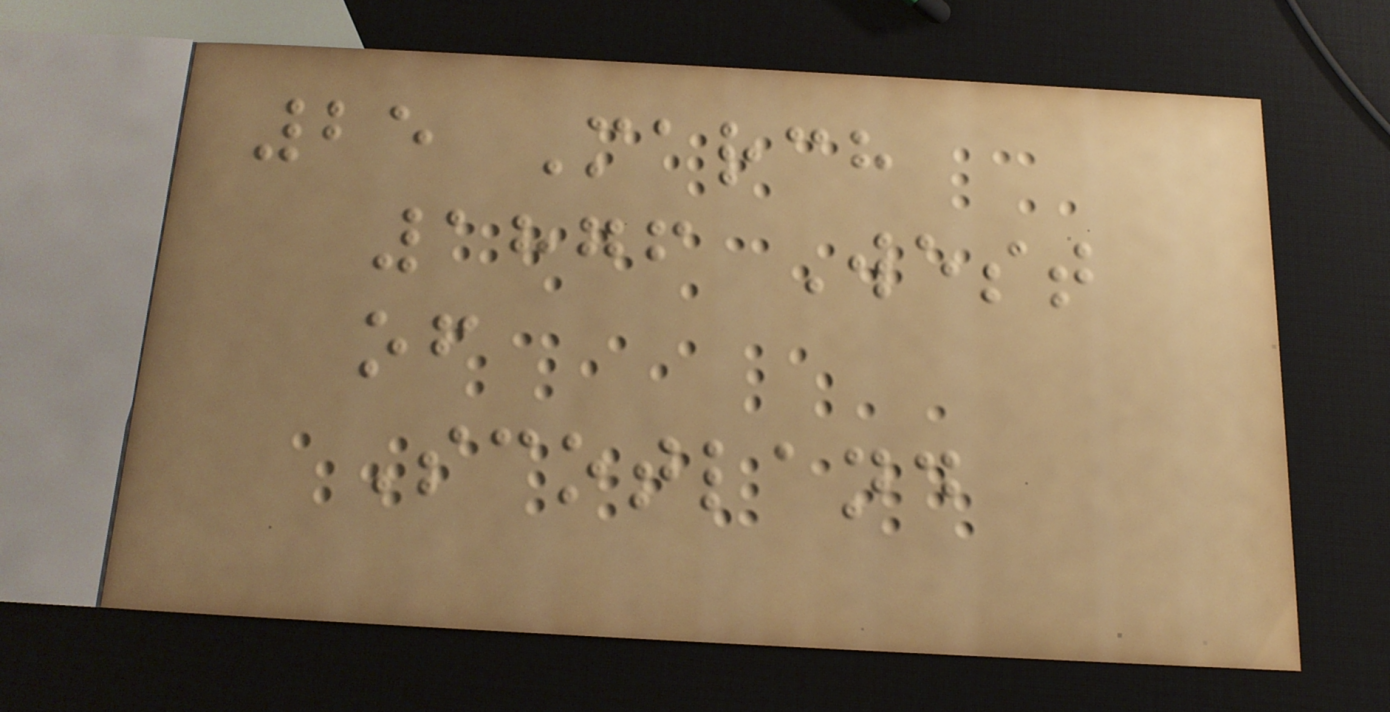25 March
1876 West
of
Scotland
